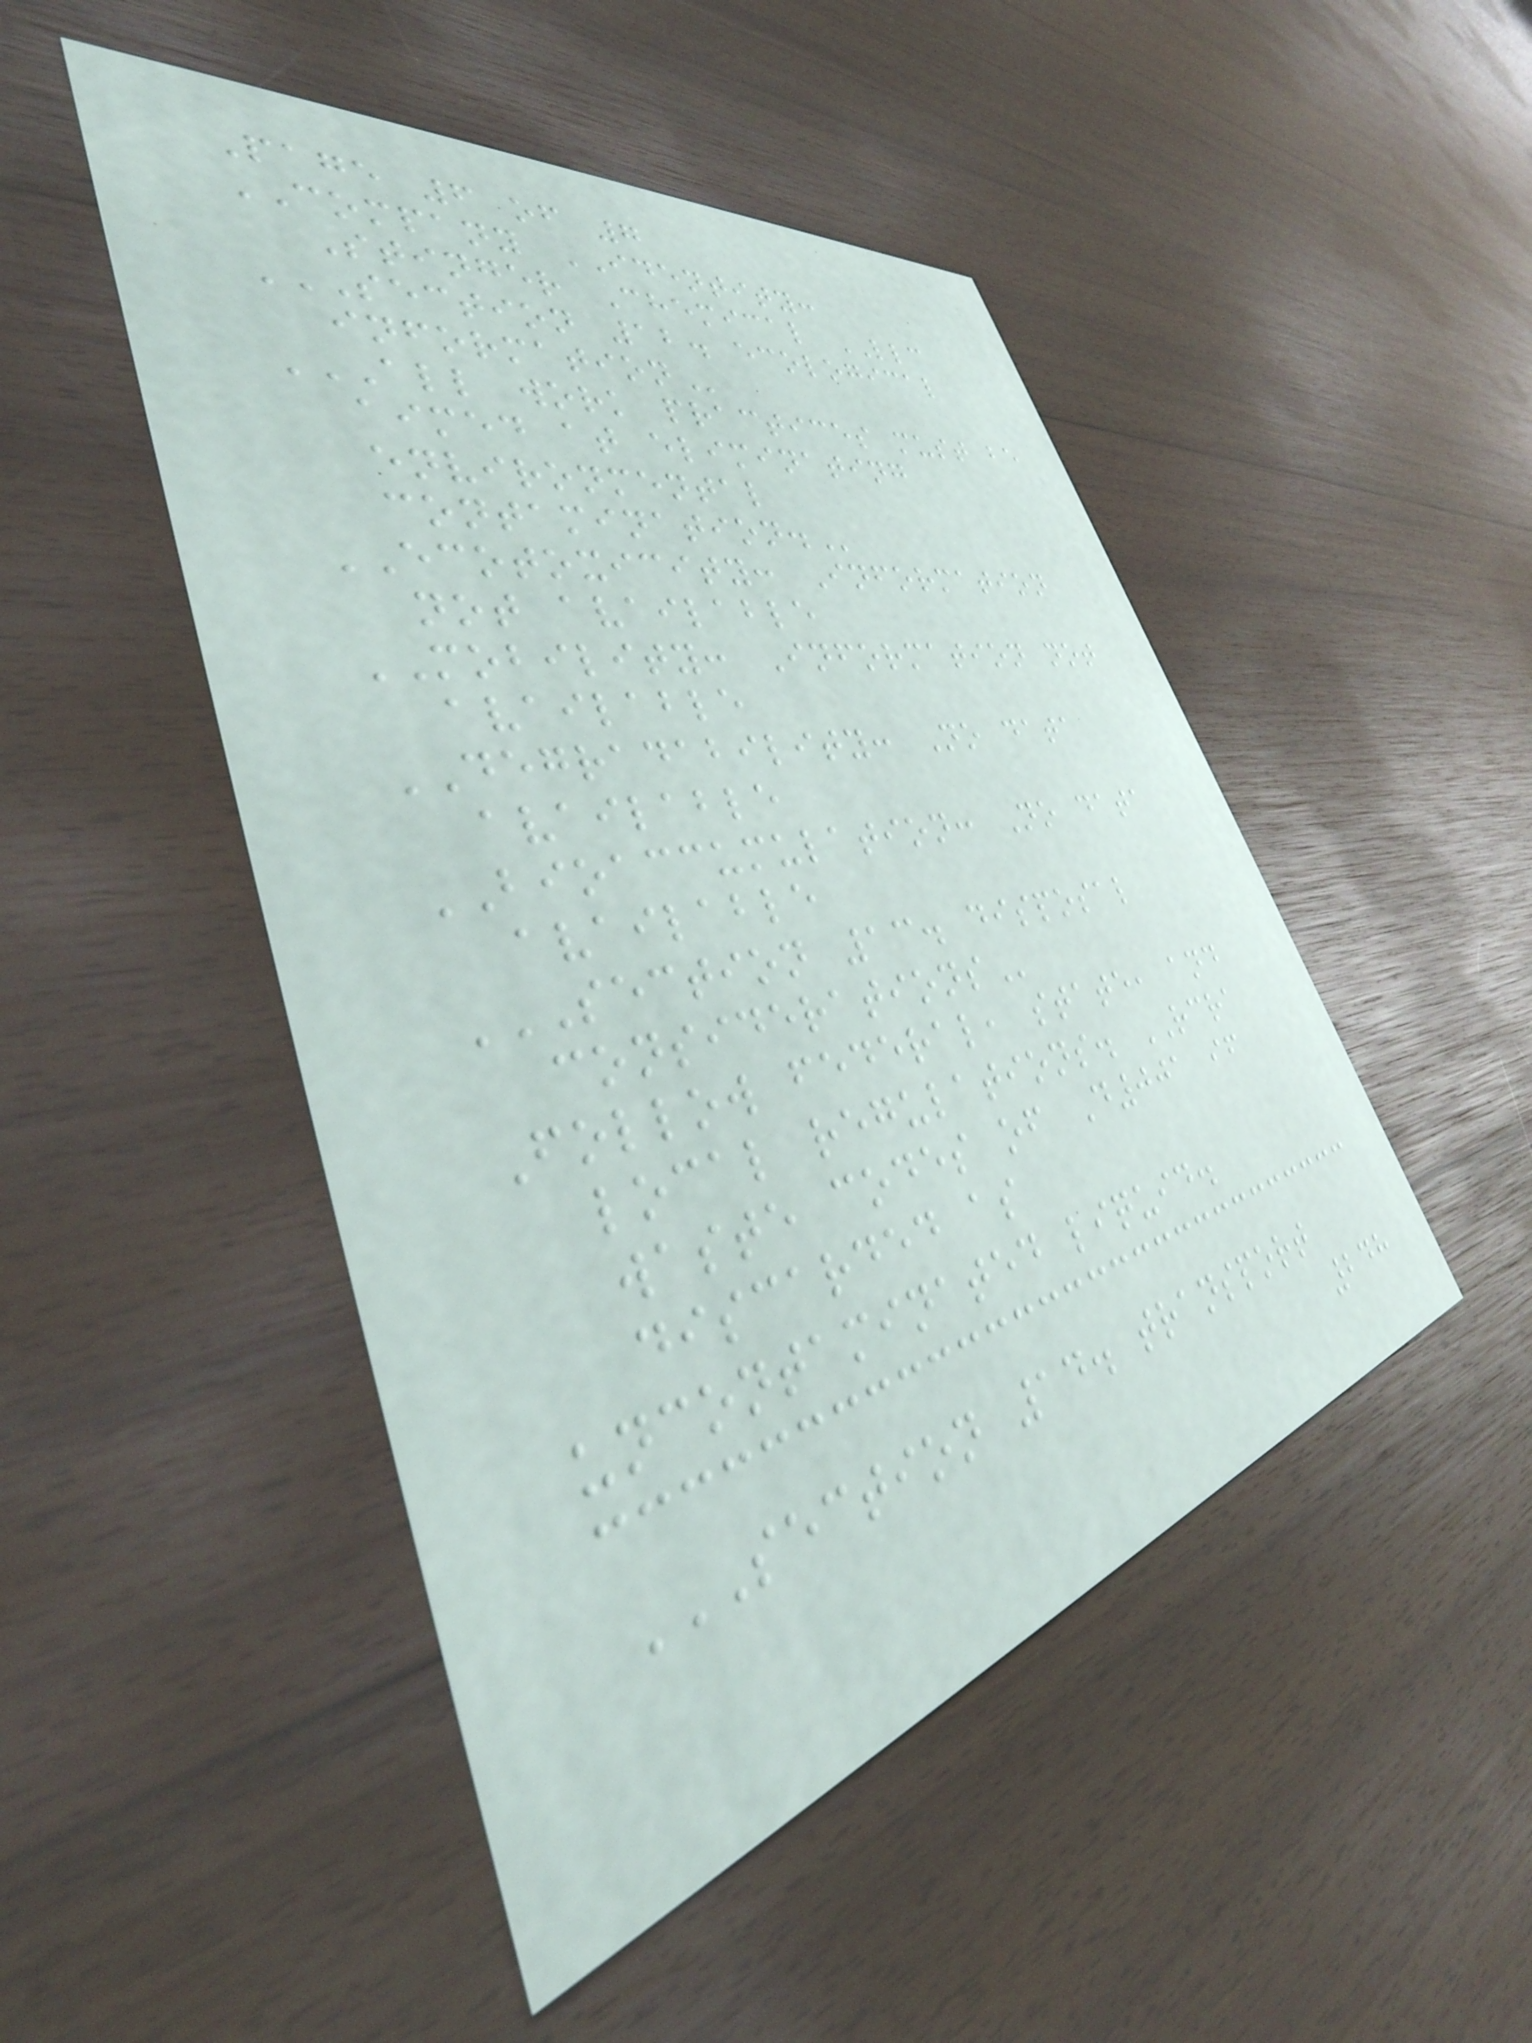Page 6 of 7
COMPANY IDENTITY:
Stinger Chemical LLC
SECTION 12. ECOLOGICAL
INFORMATION
ALL WORK PRACTICES MUST BE
AIMED AT ELIMINATING
ENVIRONMENTAL
CONTAMINATION.
ECOTOXICITY: Information
not available
MOBILITY: Information not
available
DEGRADABILITY: No data
available
BIOACCUMULATION: No data
available
SECTION 13. DISPOSAL
CONSIDERATIONS
Follow federal, state, and
local regulations. RCRA
waste codes of D001 if
discarded as
uncontaminated liquid.
SECTION 14. TRANSPORT
248
